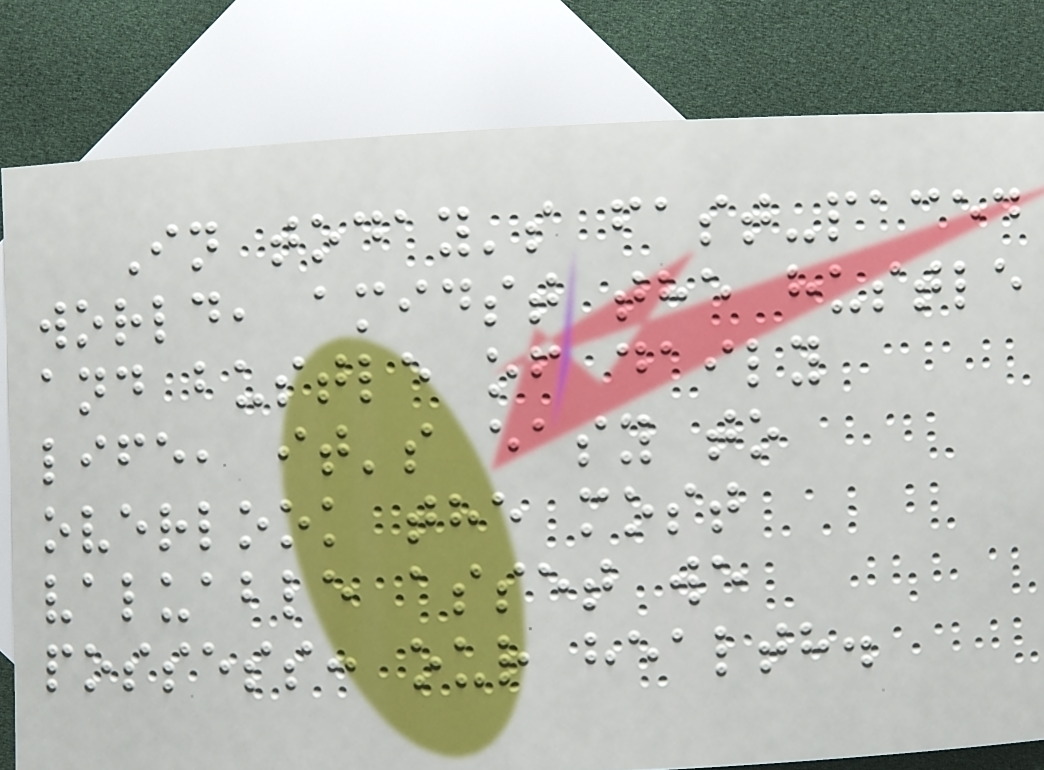In today's fast-paced
world, amidst the hustle
and bustle of daily
life, it's easy to
overlook the most
valuable asset we
possess: our health.
